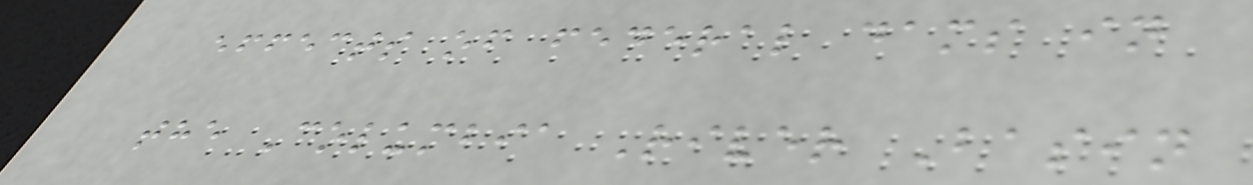effects of federal dams in
the Columbia River Basin
